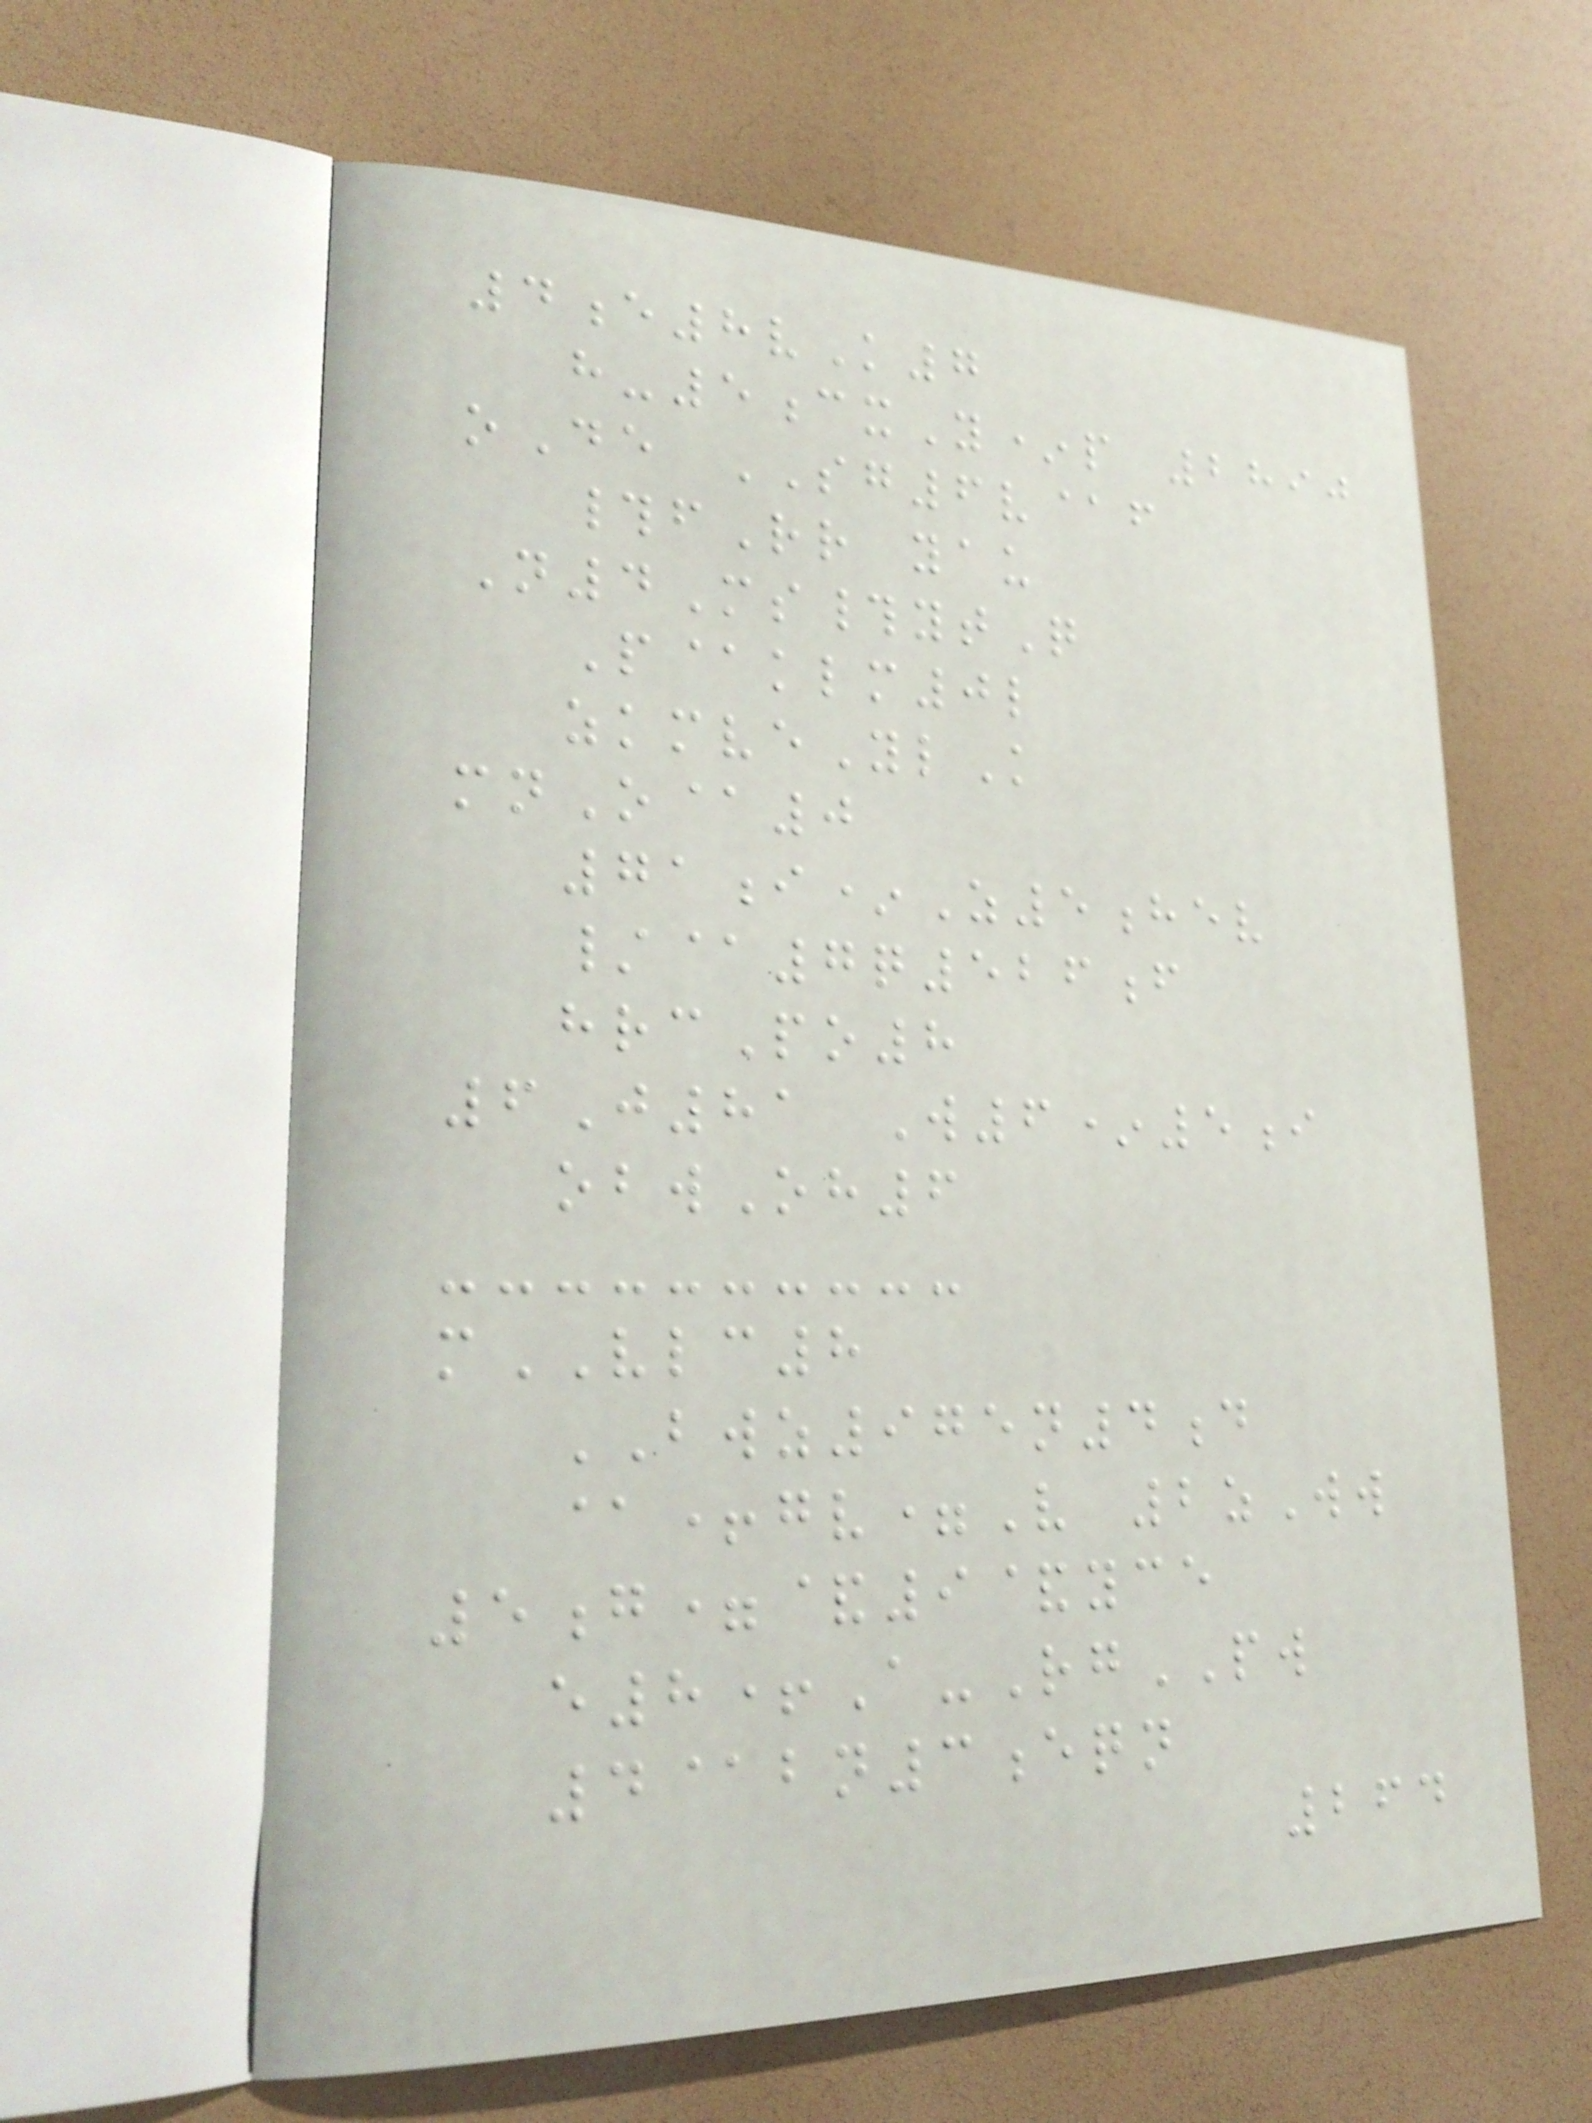4e8vK7
h-5cxY*p 2890
oDe SG6v@f
#fRr yau
N4Ms#ytQ
P@klm0l
zkmveYlK
mnO@0
71i*Z5hev
/@7q526f
hrcPo8
6J81 W6*5i
obwOh6
mVLC8
BWZ975n4d
@+gv=V 2zWw
5g=&9&yce
e8+A-RgPW
4@bn3eqn
264
